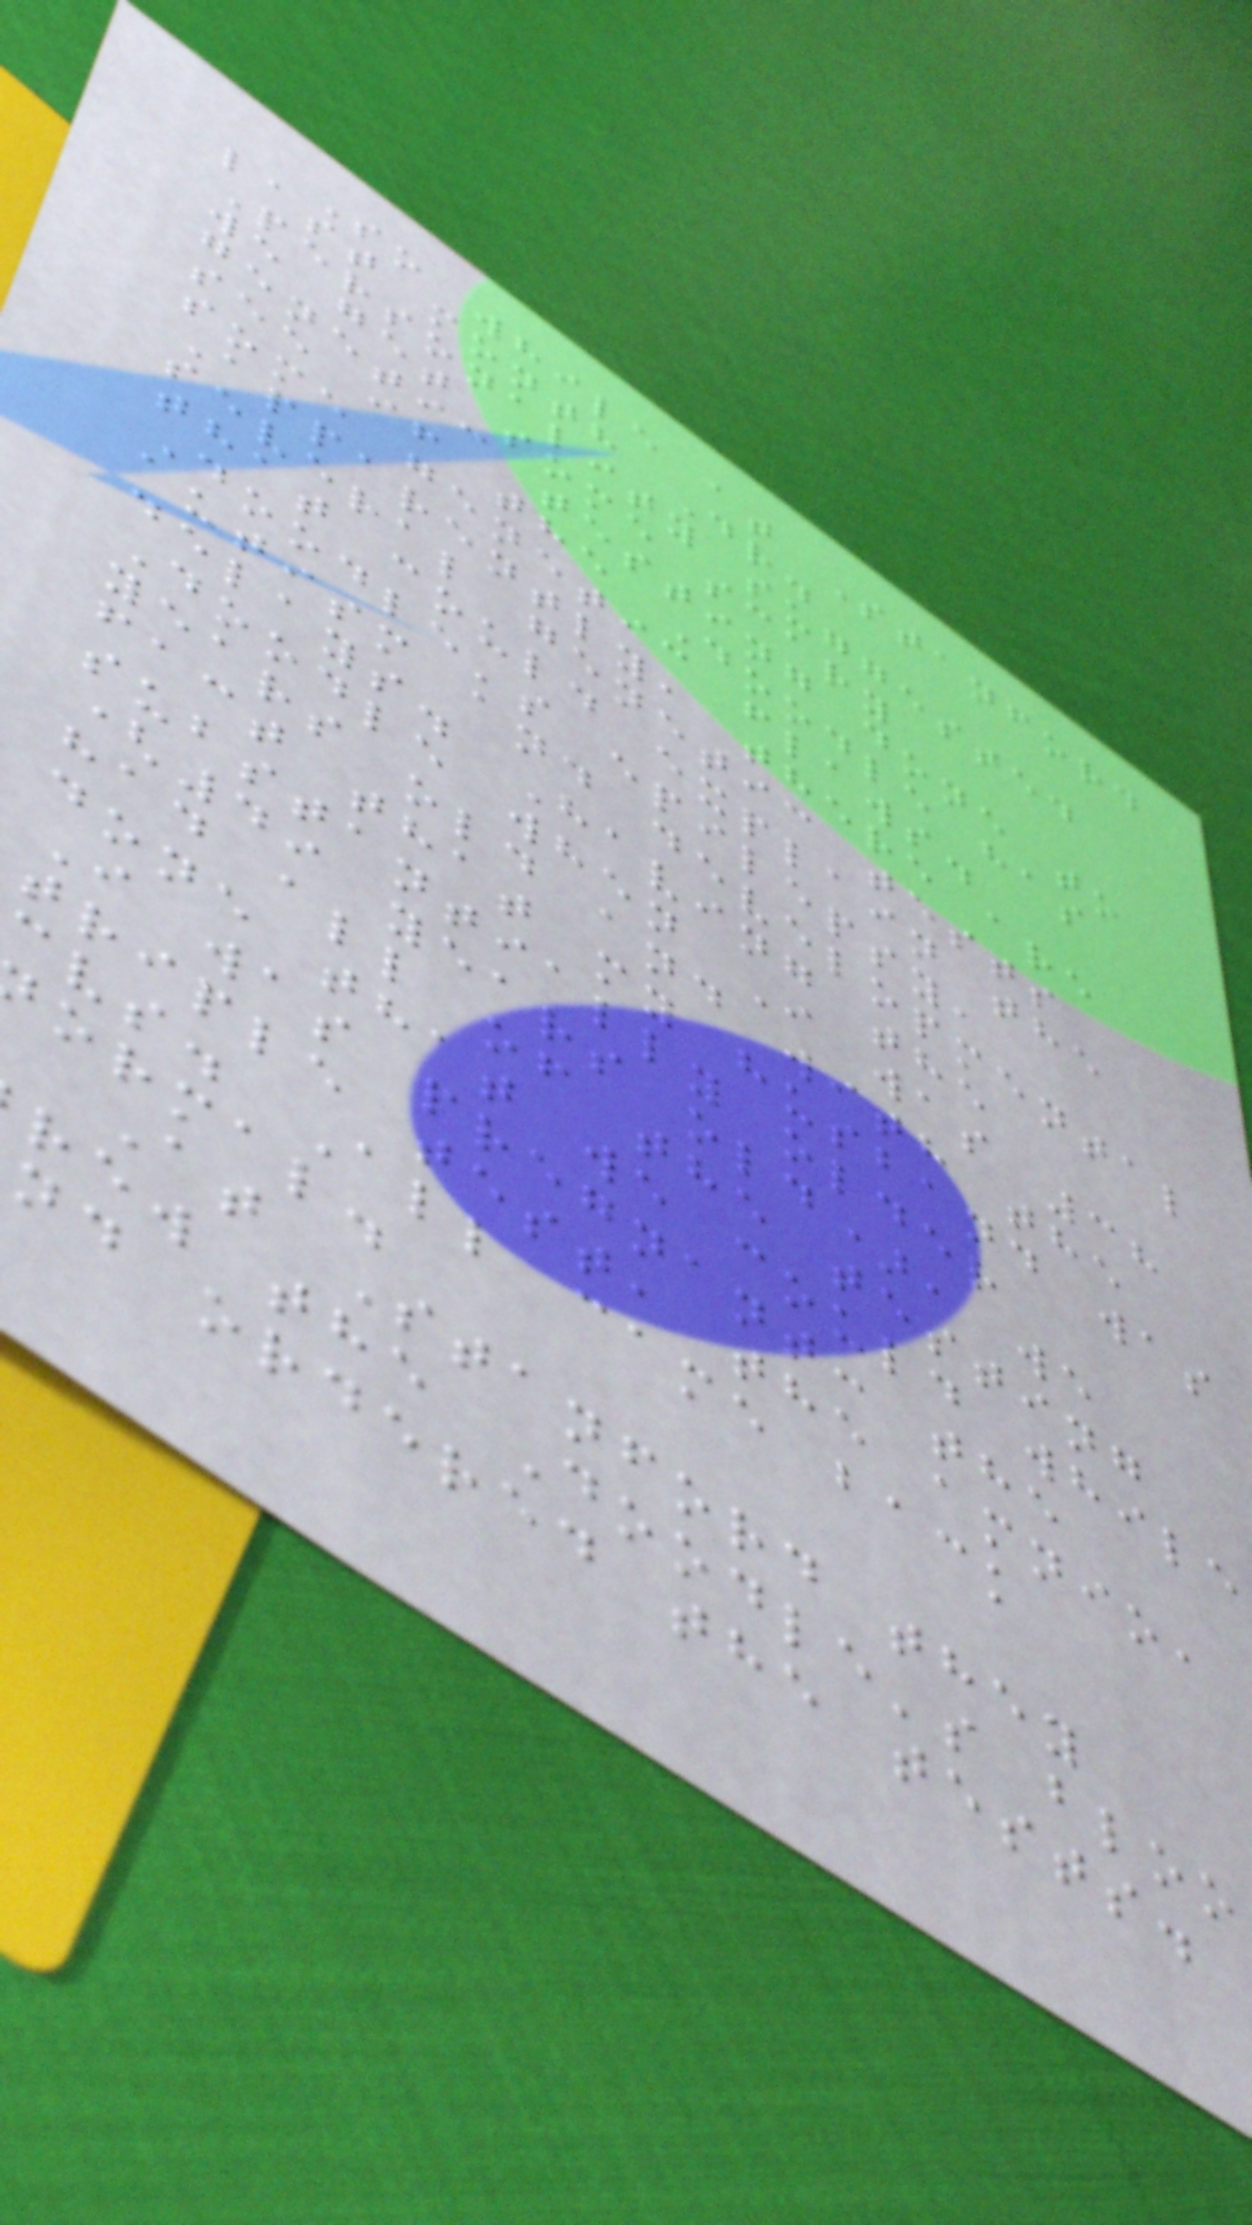So while at Stanford
last month Dr.
Personality suggested
we get some scary
genetic testing done to
see if the Doodle has
some genetic flaws.
Apparently, there are
several genetic tests
that could explain the
Doodle's epilepsy,
autism and developmental
delays. Having the
Doodle when I was 38
years old and with the
fact that my husband was
substantially older
(49 years old), we
had all of the testing
done that we could while
I was pregnant: the
triple test, the amnio,
cvs. All came back
ormal.
At Stanford they
rew the Doodle's bloo
nd ordered the tests.
